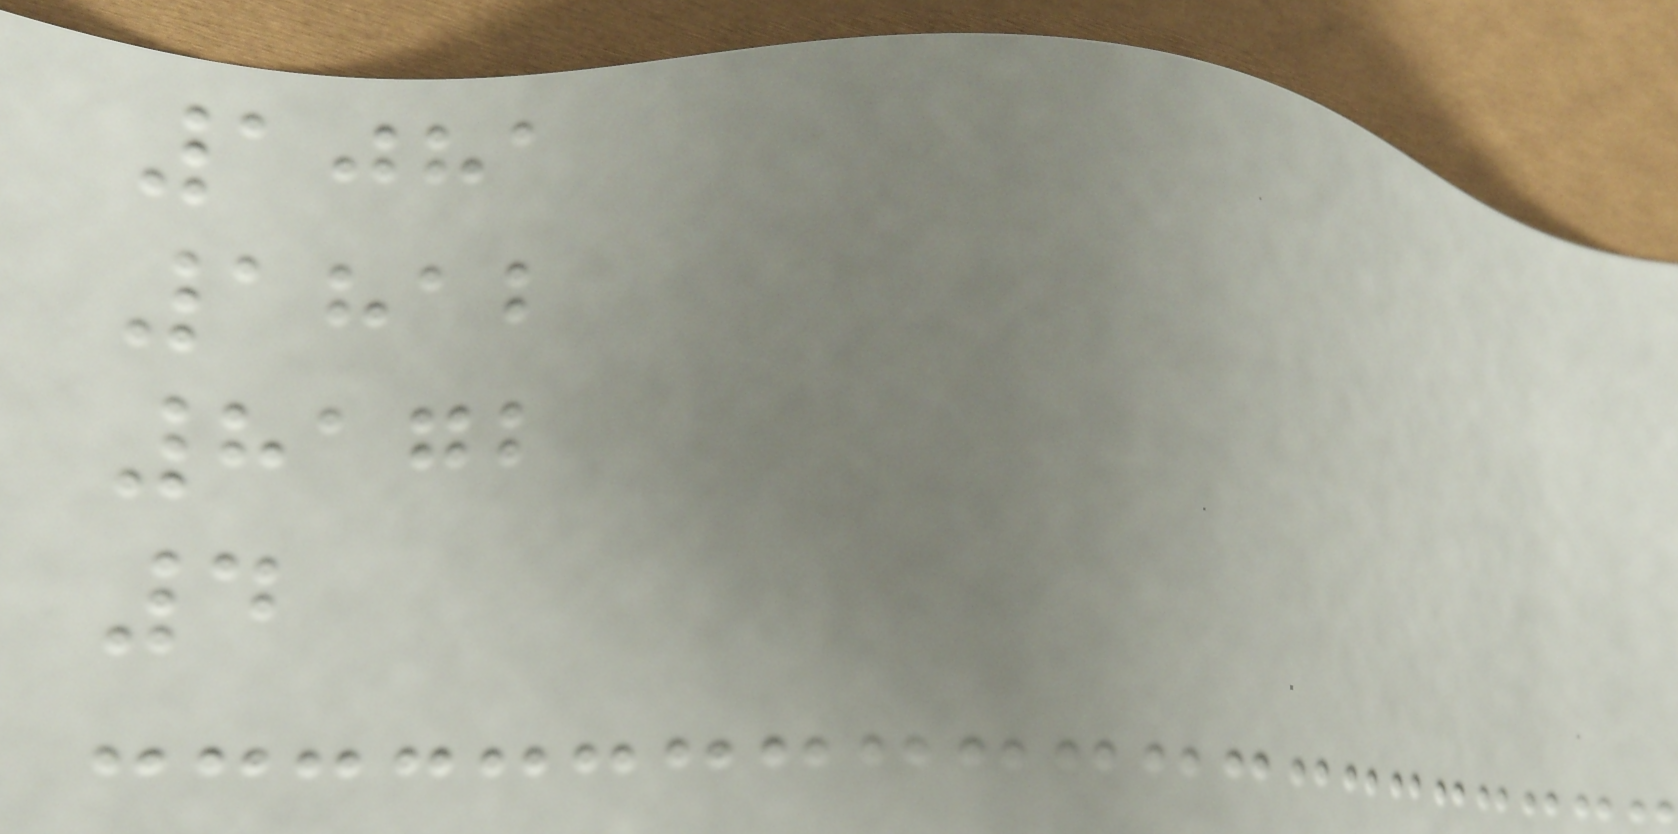1081
1812
8172
4
